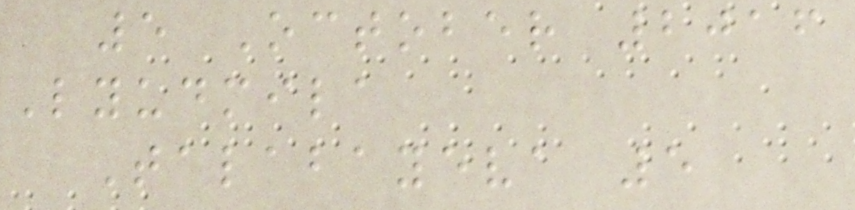5 October 2016
Lyudmila
Talabayeva 5
